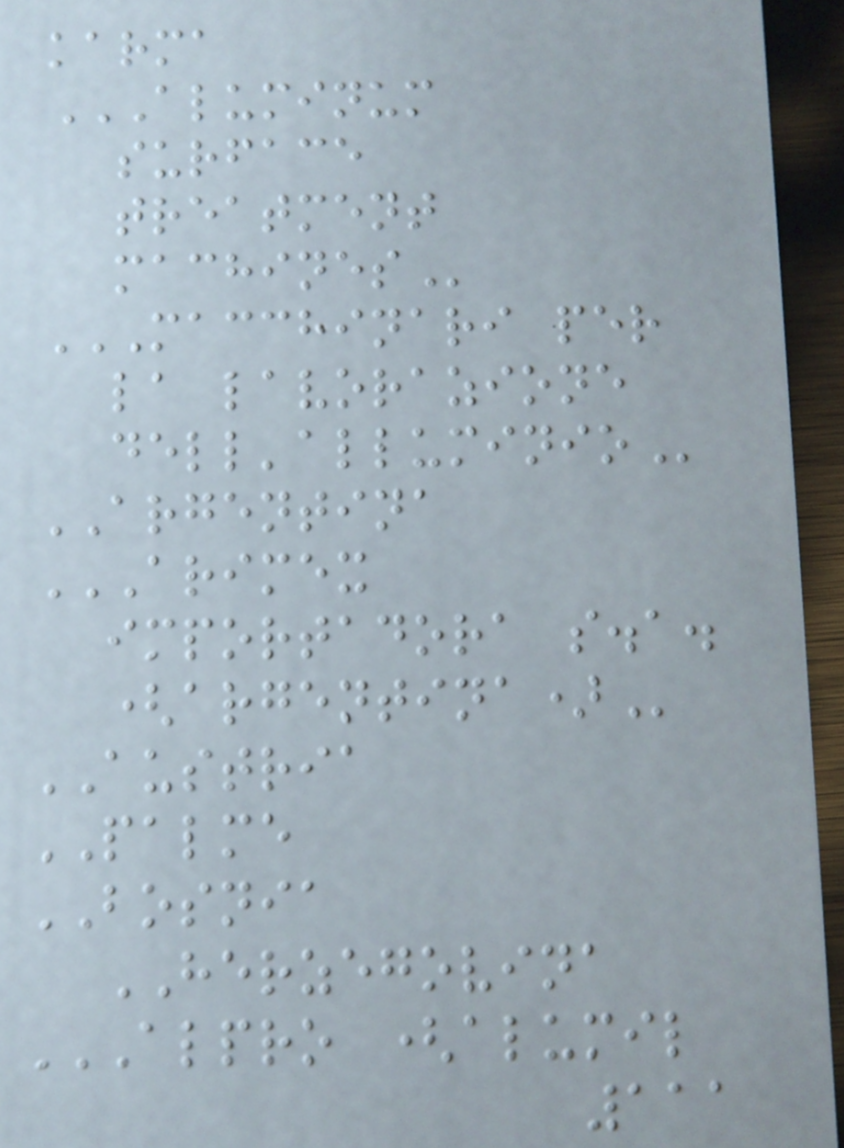karma
ALUMINUM
SURFACE
TREATMENT
MACHINES
MACCHINARI PER
LA LAVORAZIONE
DELL'ALLUMINIO
ARGENTINA
ARIMEX
IMPORTADORA S.A.
(ARGENTINA)
AUSTRIA
PALME
BOSNIA
HERZEGOVINA
ALPRO (ALUMIL
111
